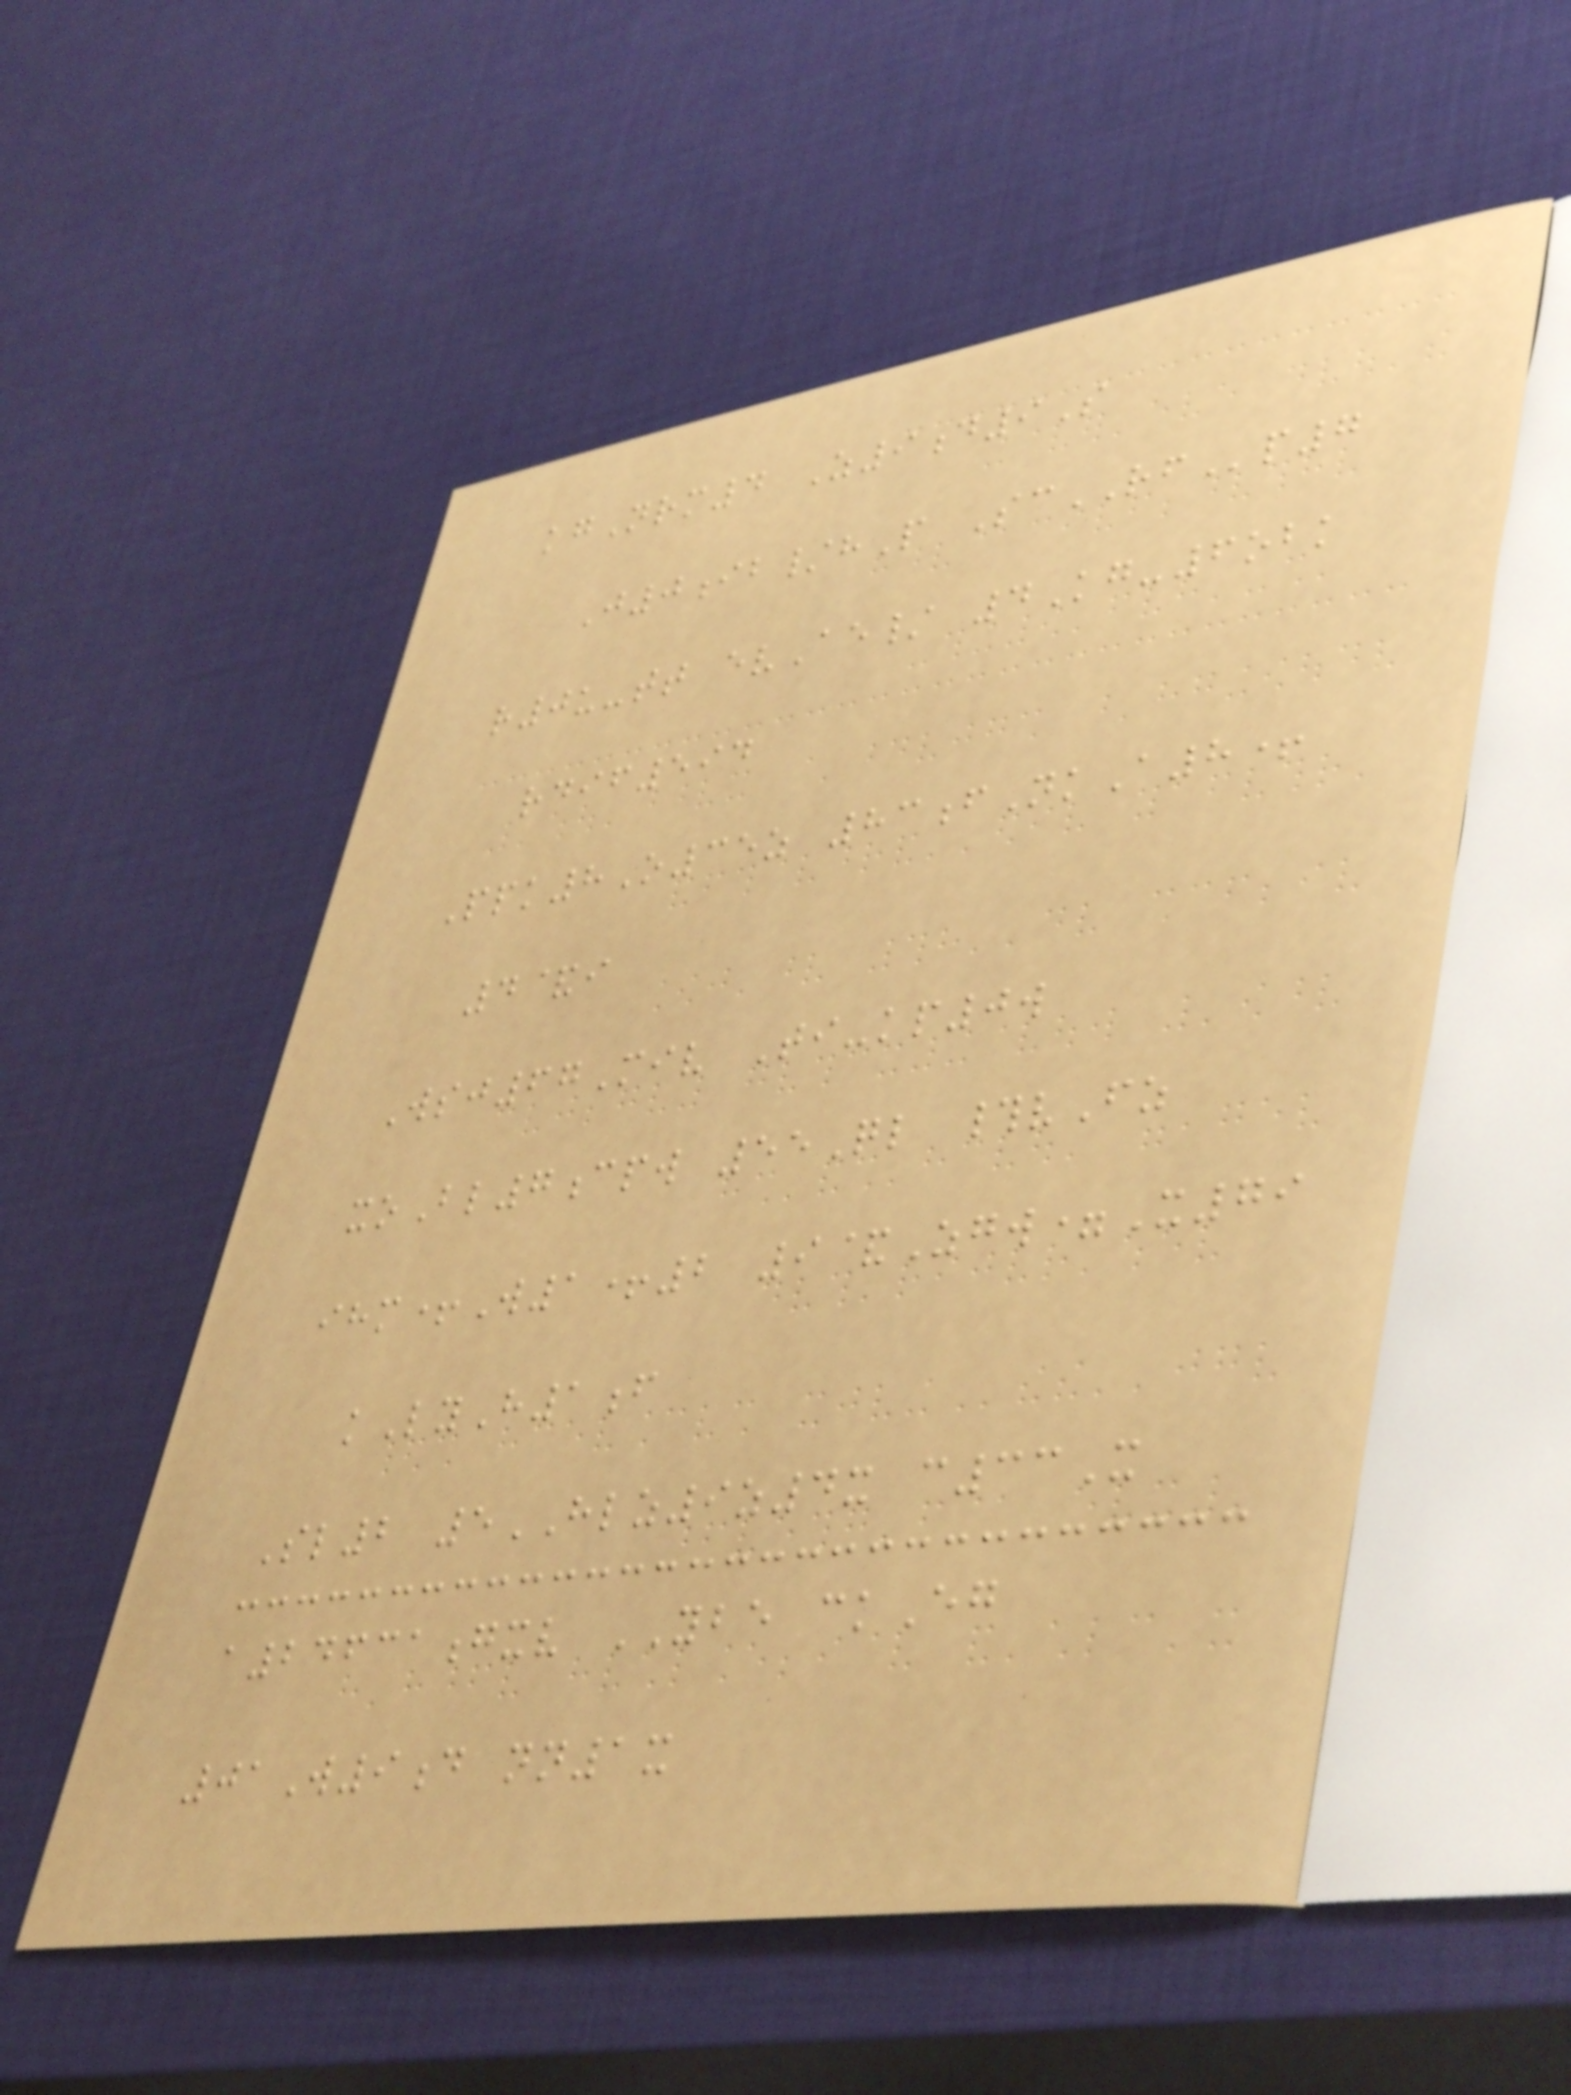kgNrm4 Z9d9S
J0ib/hP ScRFp7
r0u-tt evAe/ 4Kg-6obk
rdif594
Ppk8O35z 83fNkA8+
4&i
Wsj67Miv Ti-kp0w
xoBl7cpw 55Ql #vFz
ihm+W1+2 9&Zgw=X79
kLyH1f
Sl2 5HLZ9z4x c33X
a24631gxv YBE ckEg
01W9d nn1x
